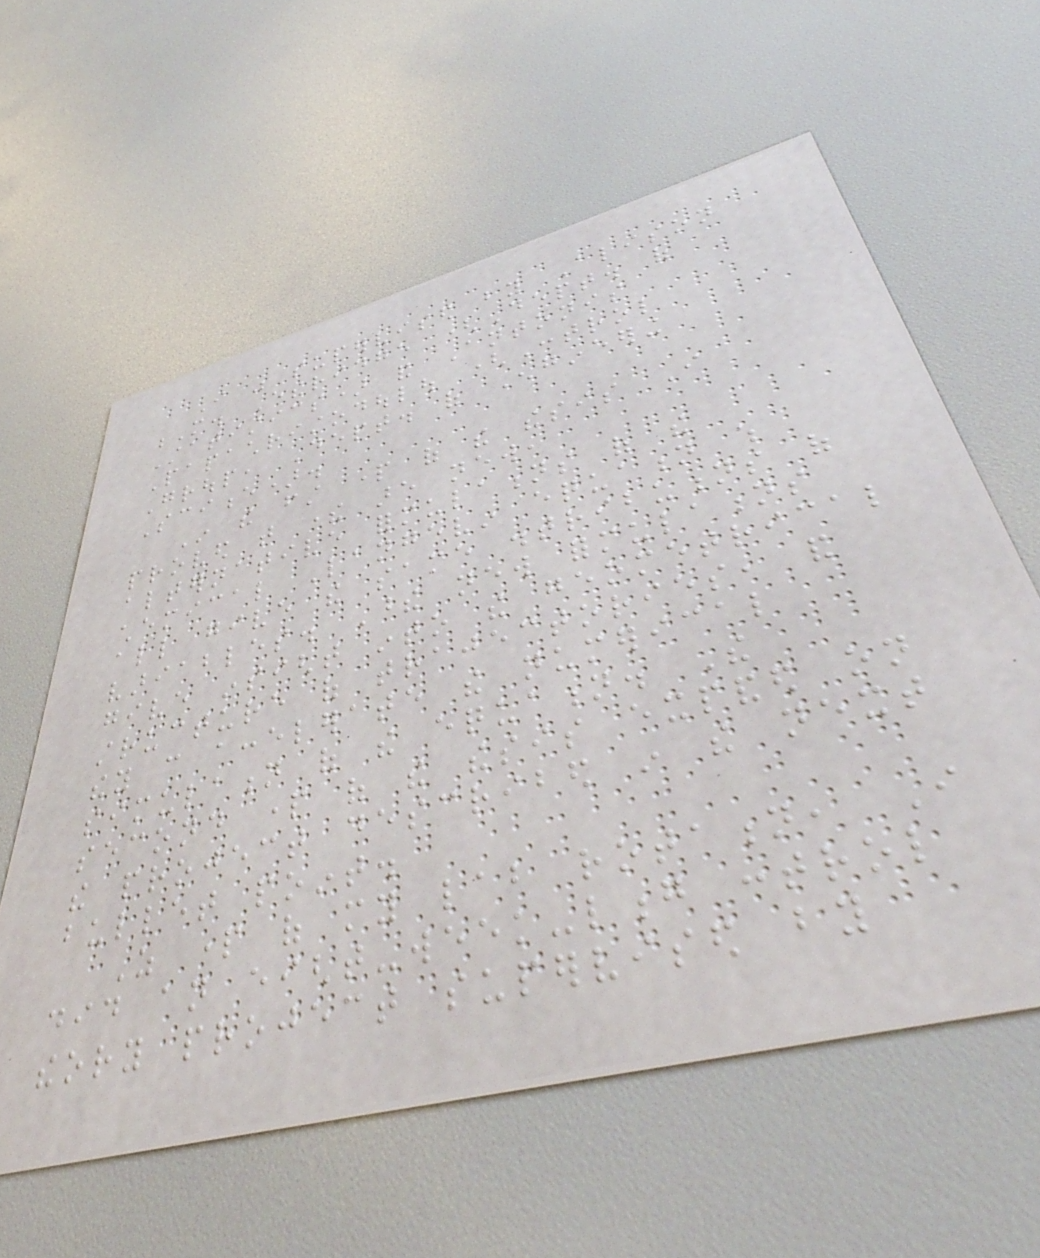I was supervised by Alison
M. Etheridge (Dept. of
Statistics) and Antonis
Papachristodoulou (Control
Group, Dept. of Engineering
Science).
In the first part of the thesis I
proved that there are new,
alternative formulations of the
chemical Langevin equation which
all give the same distributions of
variables. These new formulations
give insight into the geometrical
structure of trajectories, and
they can accelerate the numerical
simulation of the equation. The
second part of the thesis expanded on
the project described in the next
bullet point.
As part of my lab rotation, I
did an eight-week-long control
theory project supervised by
